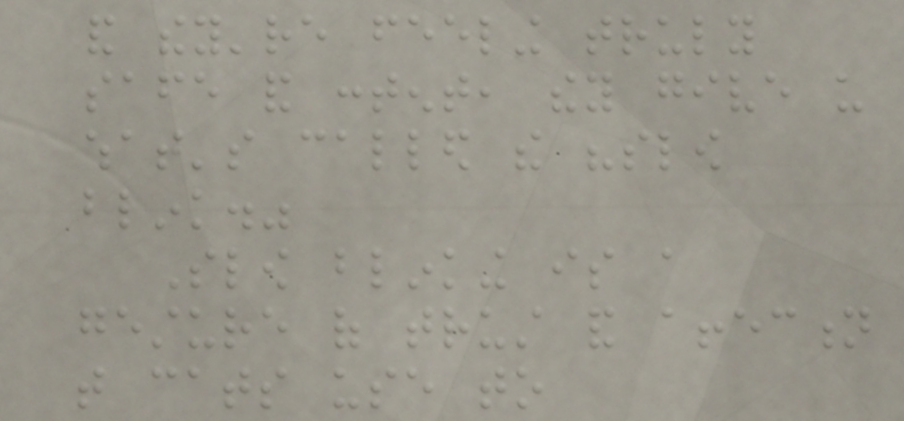and they're feeling truly
safe and content, they give us
what's called the "slow
blink."
Slow blinking is a
gesture of trust and affection
that cats use to
